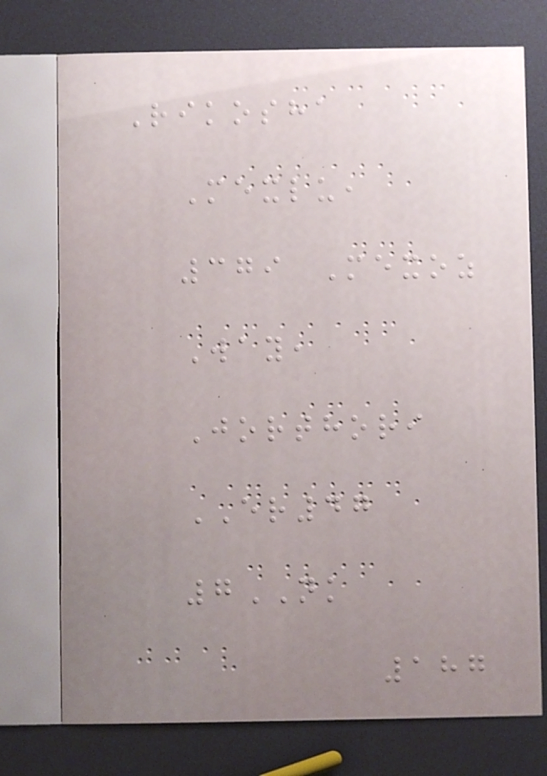Rikosha
Mexlu,
379 Mexoz
Way,
Jorthori
ER47
7NK
187
